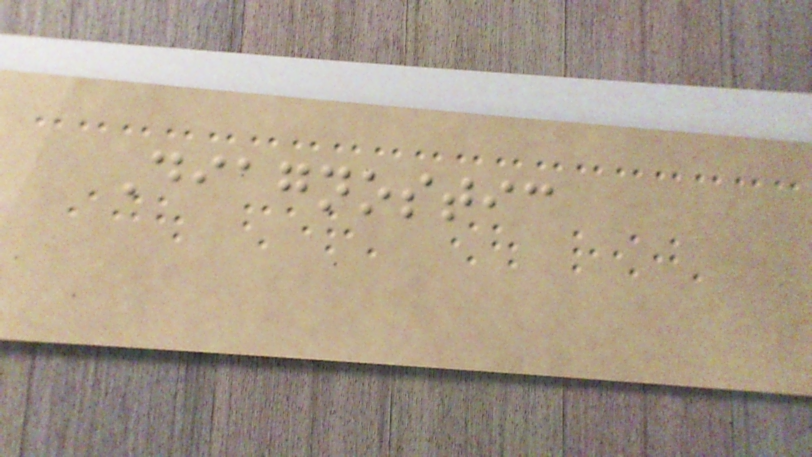Diagnostic
